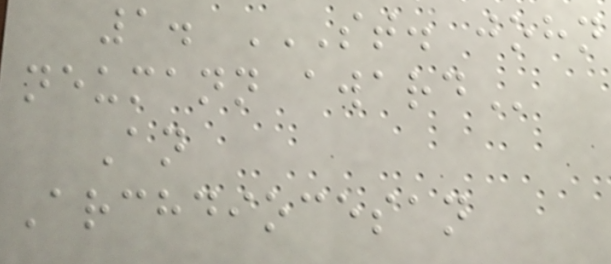1. ST. JOHN
NEUMANN AWARD
An
Archdiocesan
